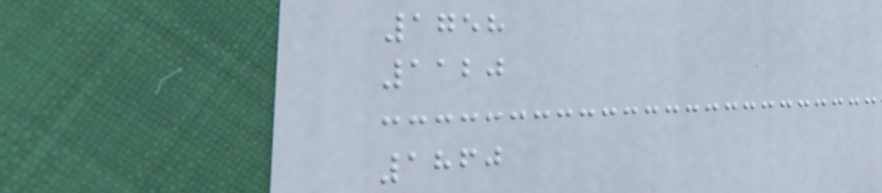1758
1120
1860
